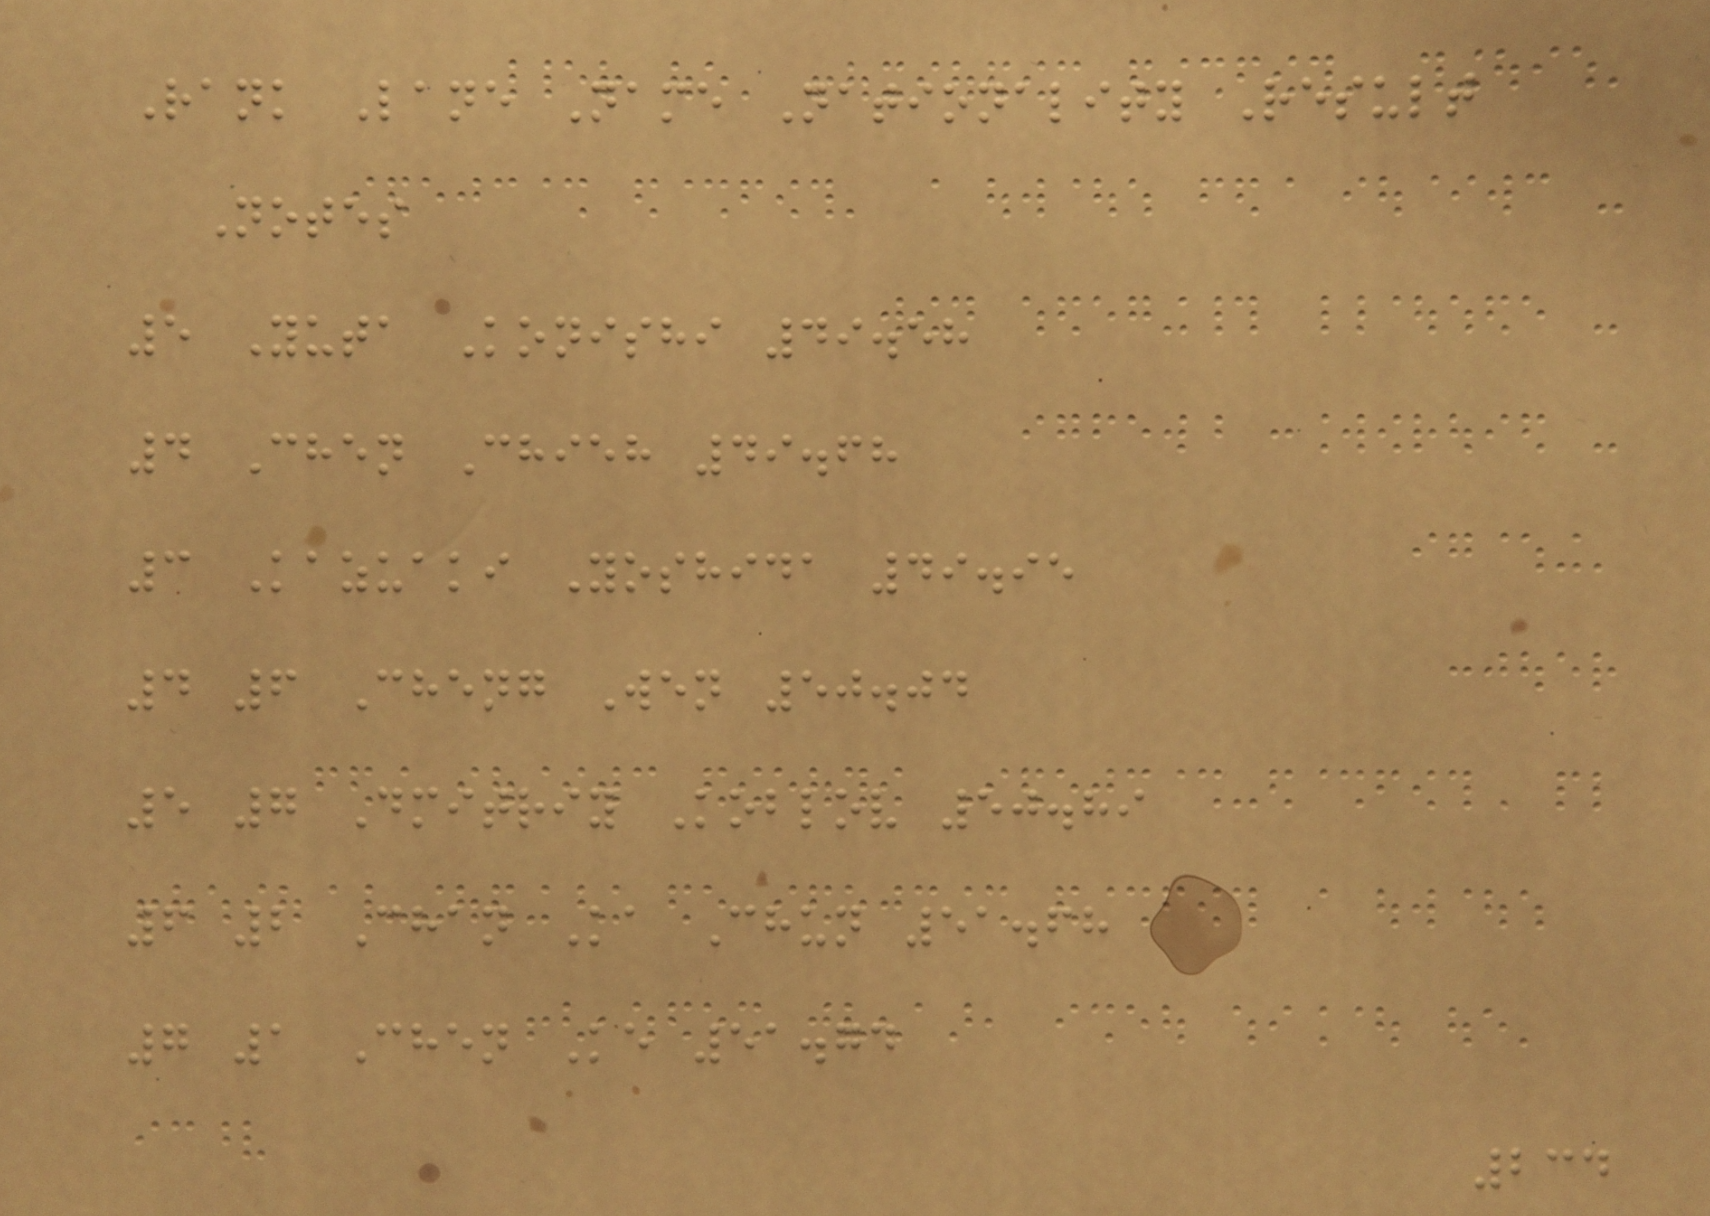Rank Lane Name Nationality Result
Notes
5 Yuta Konishi 49.58
4 Chen Chieh 49.68
3 Kazuaki Yoshida 49.95
4 6 Cheng Wen 50.04
5 7 Dmitriy Koblov 50.89
6 2 Chan Ka Chun 51.68
7 1 Chen Ke 51.74
234
